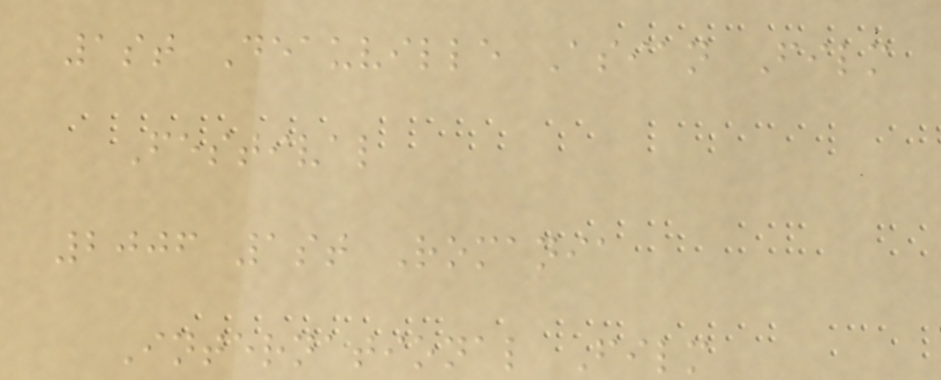1st Deauville Asian Film
Festival
2006 1st Romania
International Film
